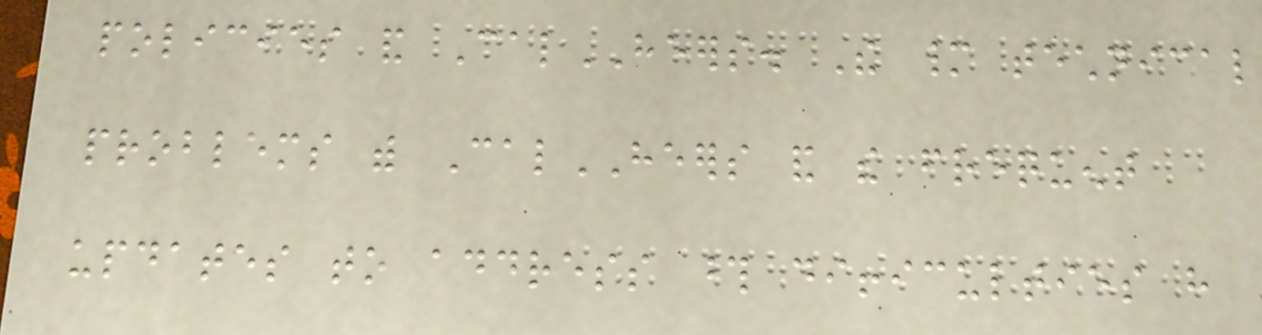policies and CalHEERS. The many technical
problems with CalHEERS and the frequent
updates to address those difficulties have
